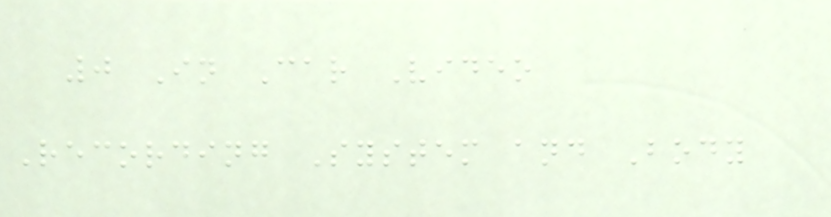0 In Car Video
Recording System and Body
